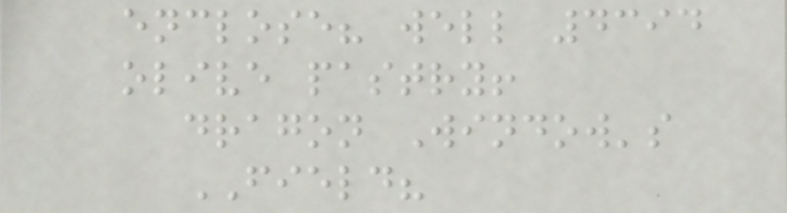enclose? well 4394
olive pastry!
dragon Window's
FIELD?
